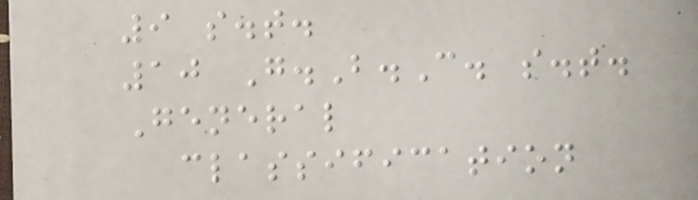9 s.t.
10 G.B.C. s.t.
General
classification
